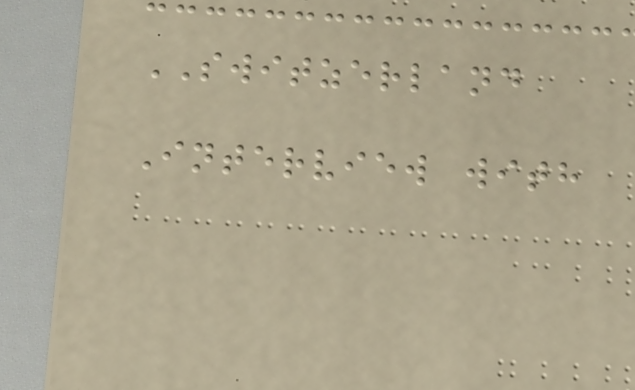SWITZERLAND
Interview with
